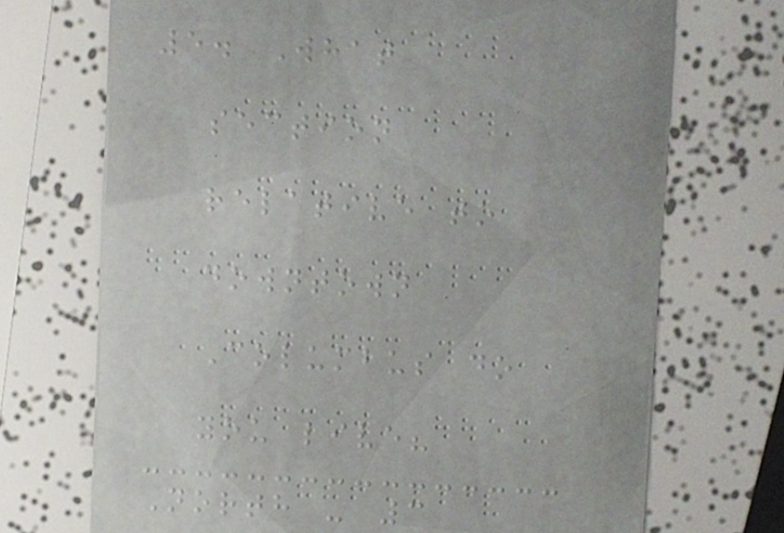5. What
section
relative to
downtown
Columbus do
you live?
North - 3
